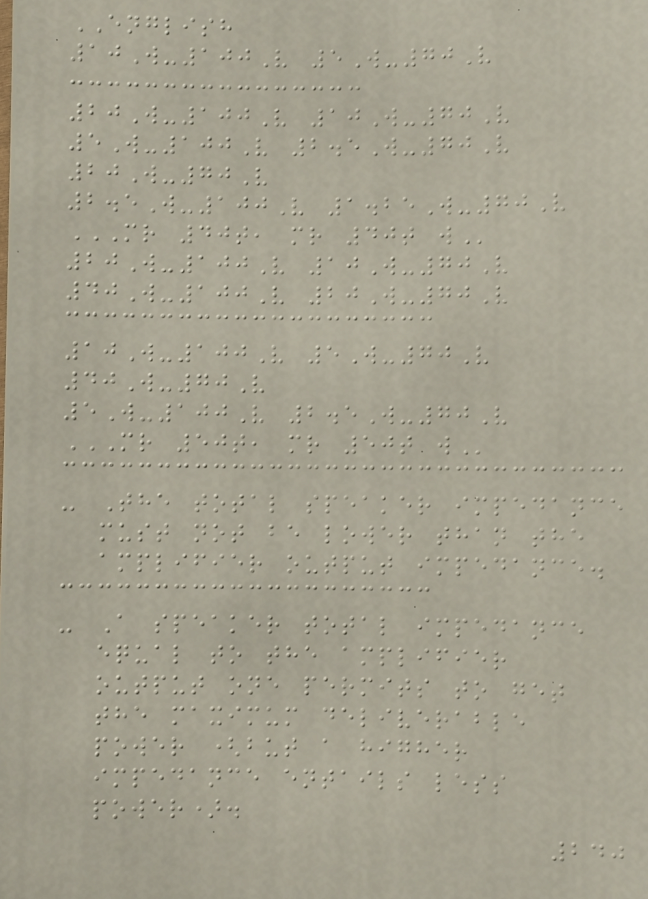ENGLISH
10W-100V 5W-70V
20W-100V 10W-70V
5W-100V 2.5W-70V
20W-70V
2.5W-100V 1.25W-70V
MR 40T, MR 40T W
20W-100V 10W-70V
40W-100V 20W-70V
10W-100V 5W-70V
40W-70V
5W-100V 2.5W-70V
MR 50T, MR 50T W
- The total speaker impedance
must not be lower than the
amplifier output impedance.
- A speaker total impedance
equal to the amplifier
output one permits to get
the maximum deliverable
power (but a higher
impedance entails less
power).
240
